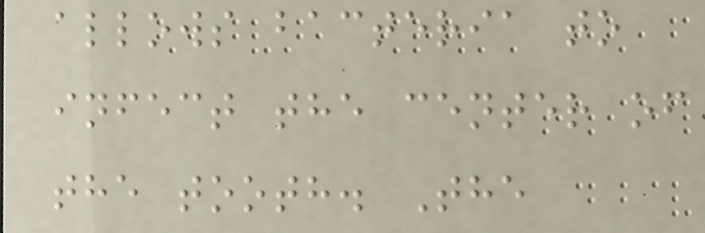allows bacteria to
infect the center of
the tooth. The
